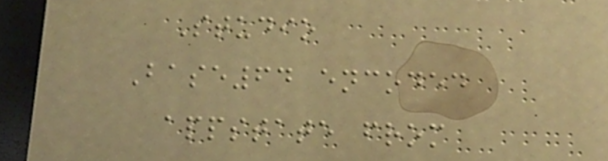Studio
Base64 encoded
appstate from
